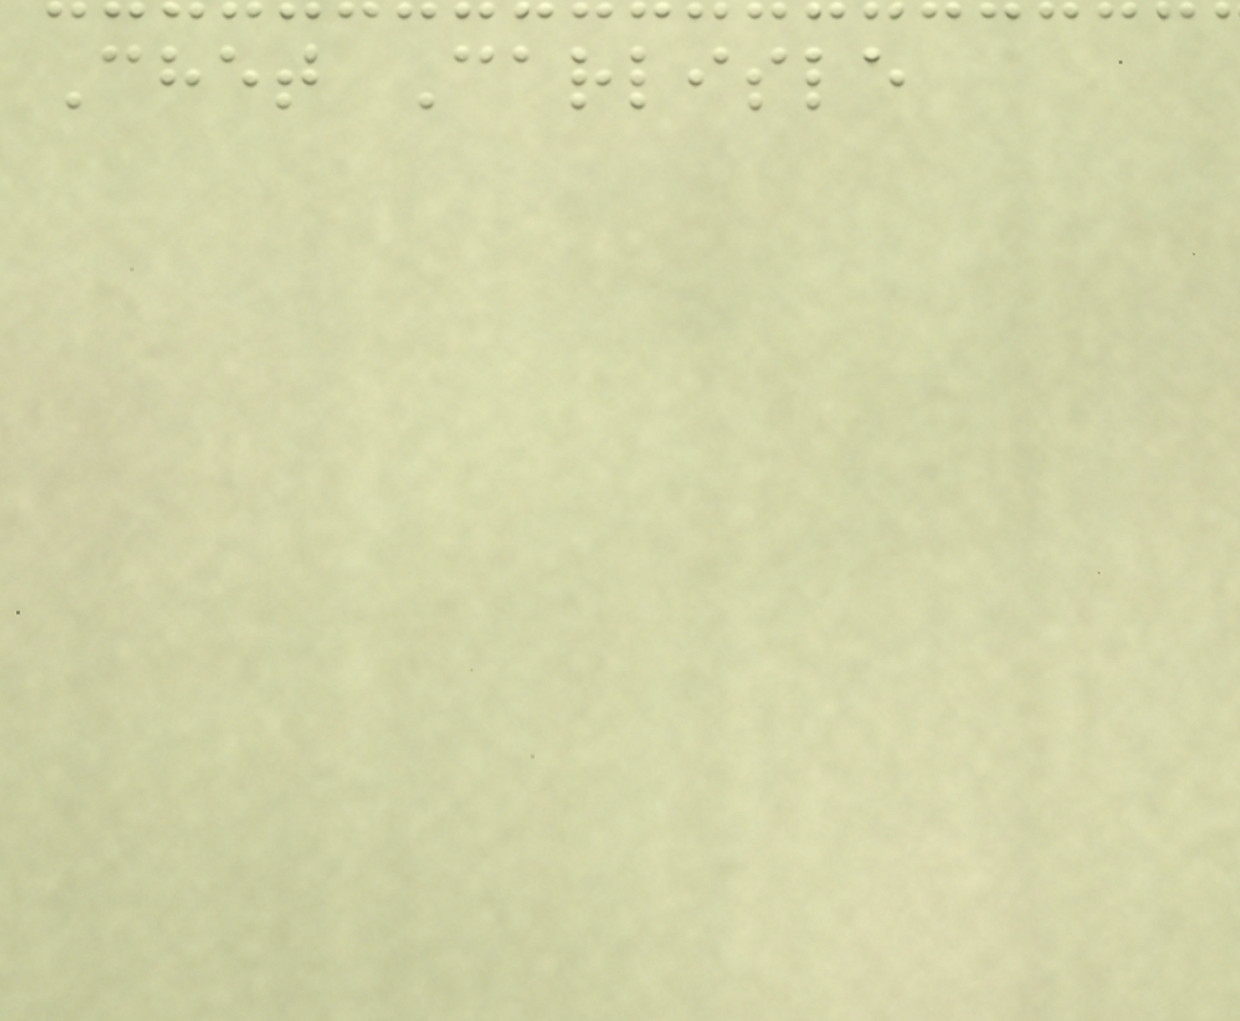Chet Carlisle
